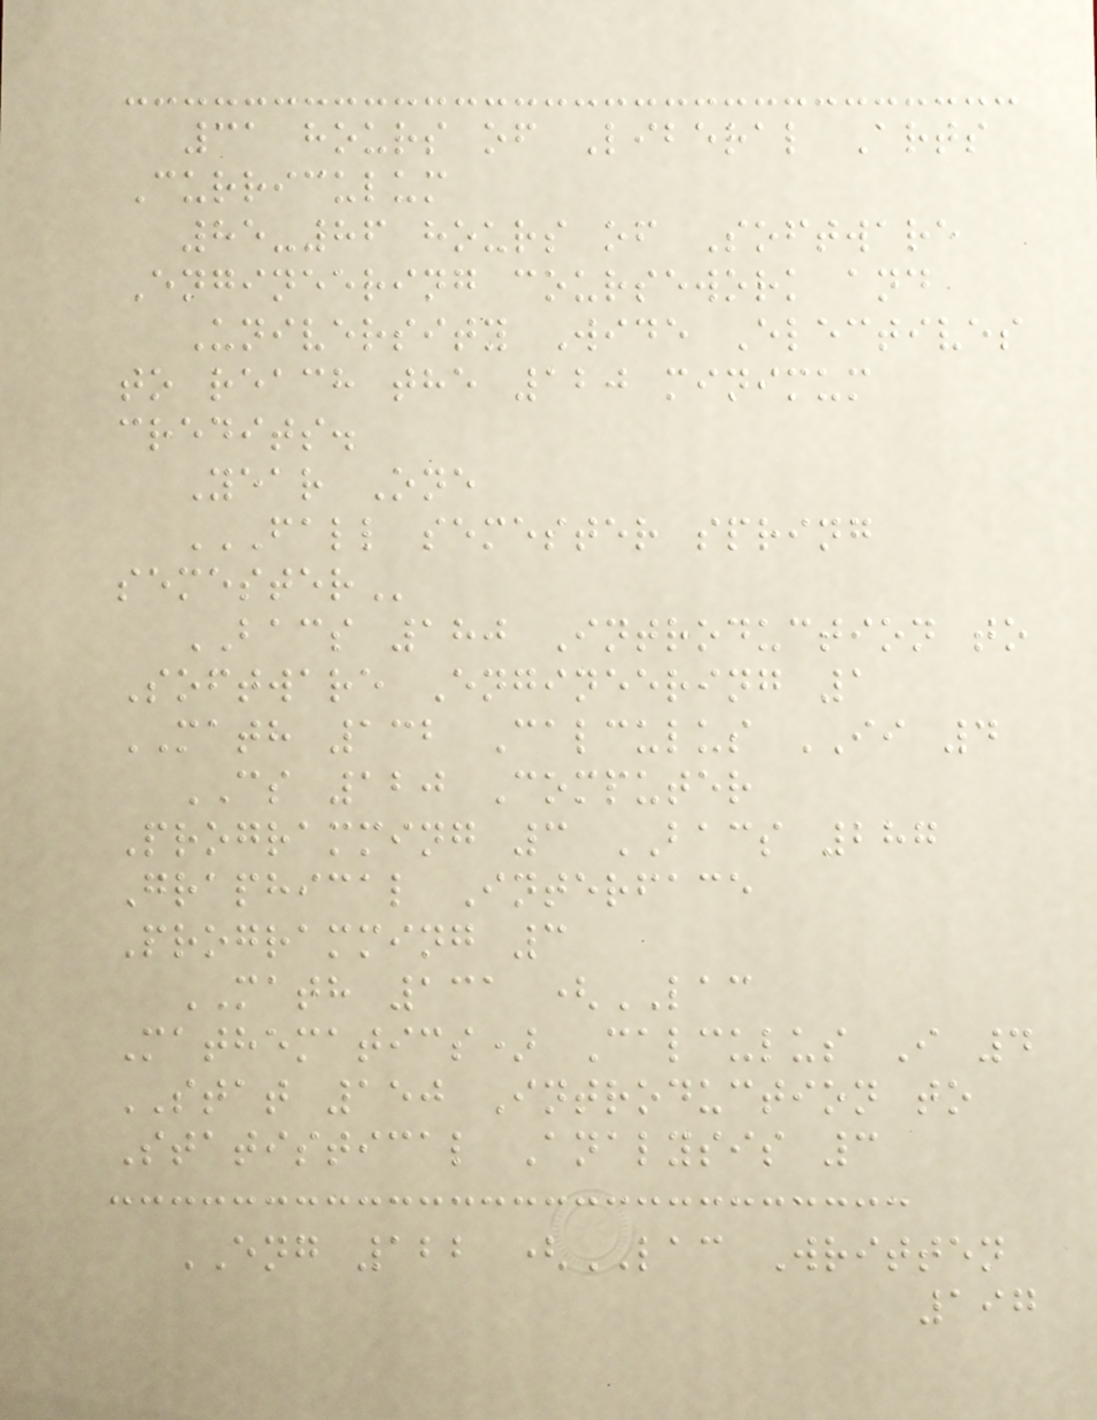31 hours of Liberal Arts
Curriculum
85-86 hours of Software
Engineering coursework and
University Wide Electives
to reach the 120 minimum
credits.
Year One
FALL SEMESTER SPRING
SEMESTER
BACS 180 Introduction to
Software Engineering 1
MATH 132 Calculus II 4
CS 120 Computer
Programming 3 BACS 287
Graphical Interface
Programming 3
MATH 131 (LAC
Mathematics) Calculus I 4
STAT 150 Introduction to
Statistical Analysis 3
ENG 122 (LAC Written
197
